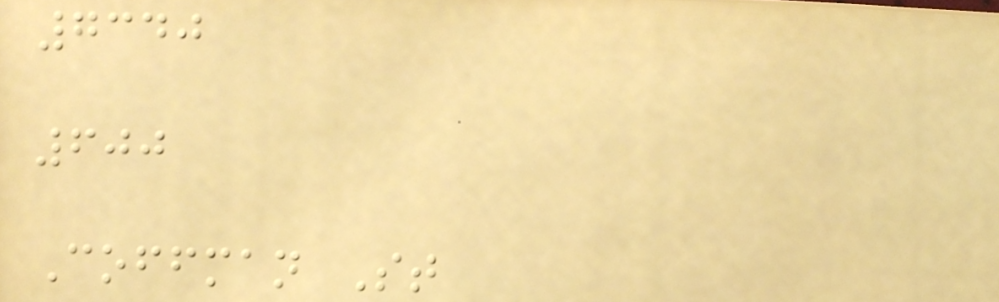7340
600
Coffman St
